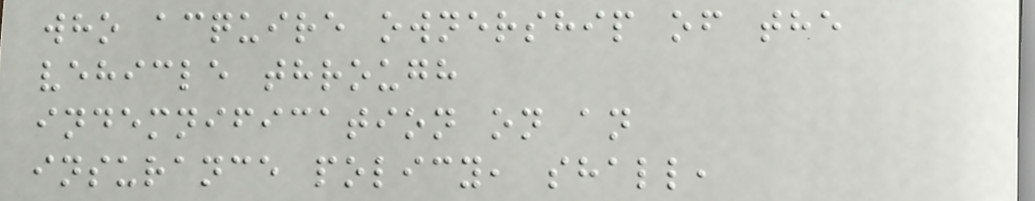who acquire ownership of the
vehicle through
indemnification on an
insurance policy, shall,
